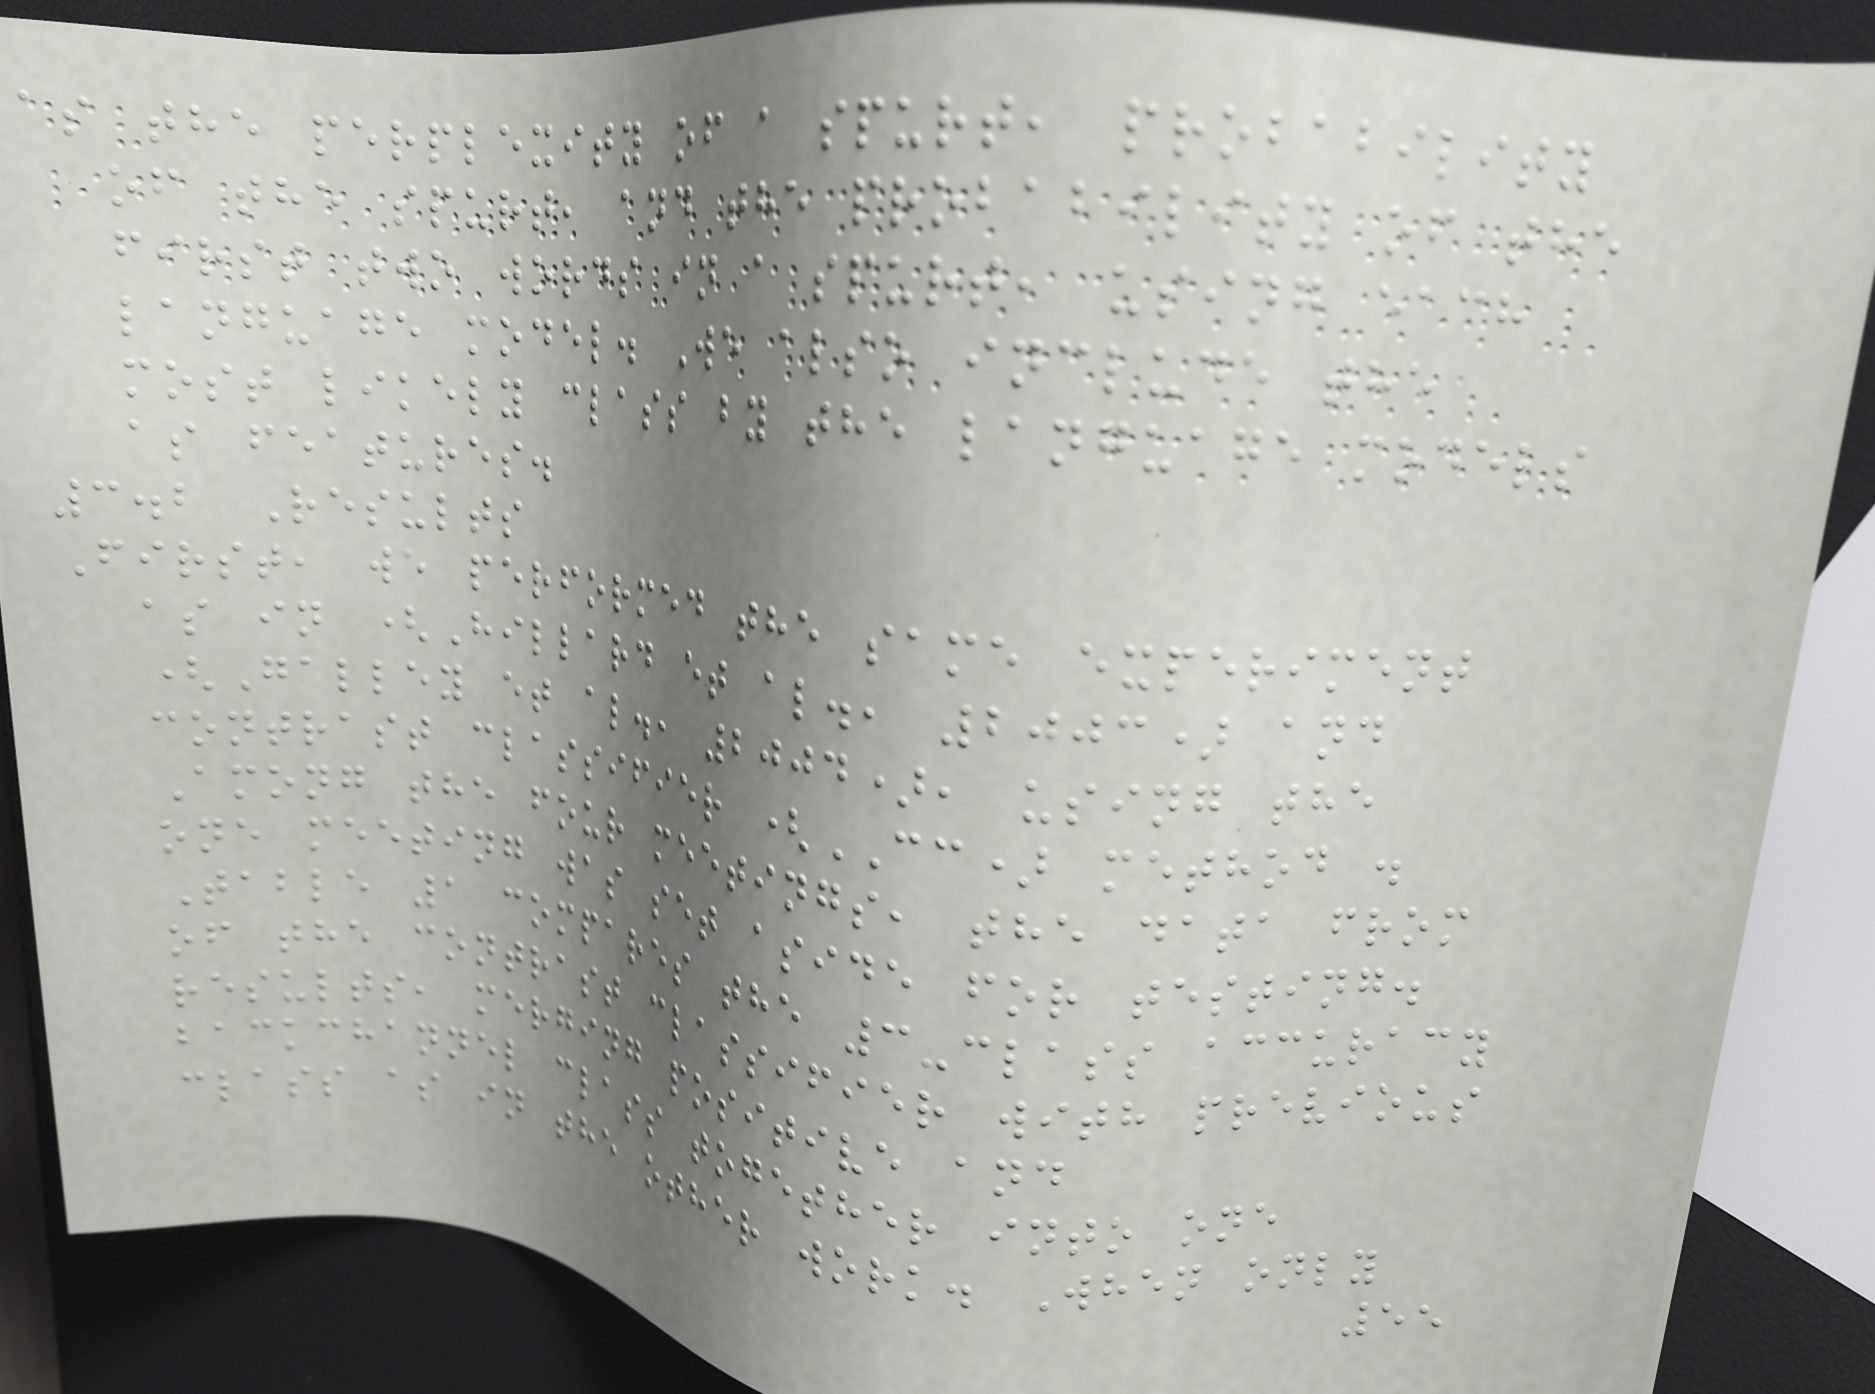as the perplexity of a spurt, probability
of the spurt, and the probability of the
first two words in a spurt, using each
language model. We also include the
most likely class by the language models
as features.
3.2 Results
First, we performed the same experiment
as in (Hillard et al., 2003) and
(Galley et al., 2004), using the
contrast classifier (CC) method .
Among the four meetings, the data from
one meeting was set aside for testing.
Table 1 compares the 3-class accuracy
of the contrast classifier with previous
results, merging positive and
backchannel class together into one
class as in the other work. When only
55
